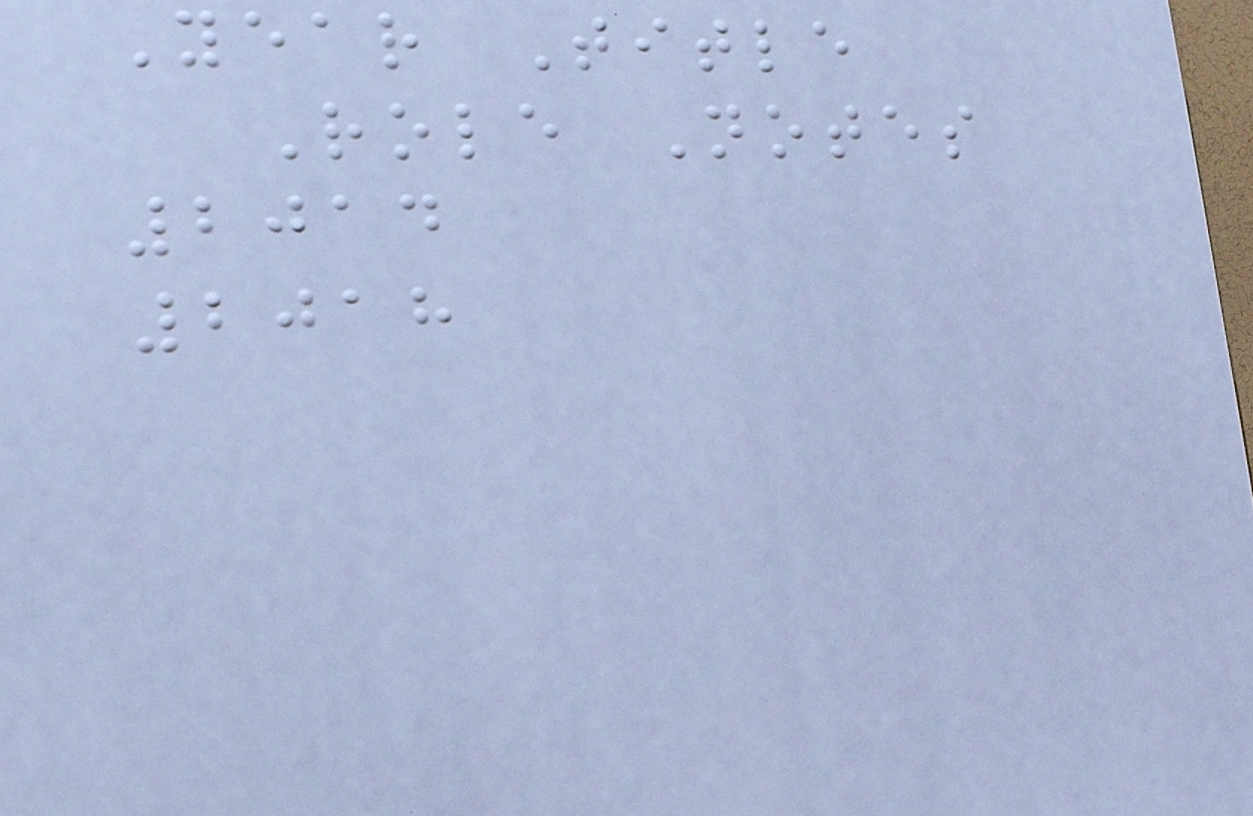Year Title
Role Notes
2014
2018
